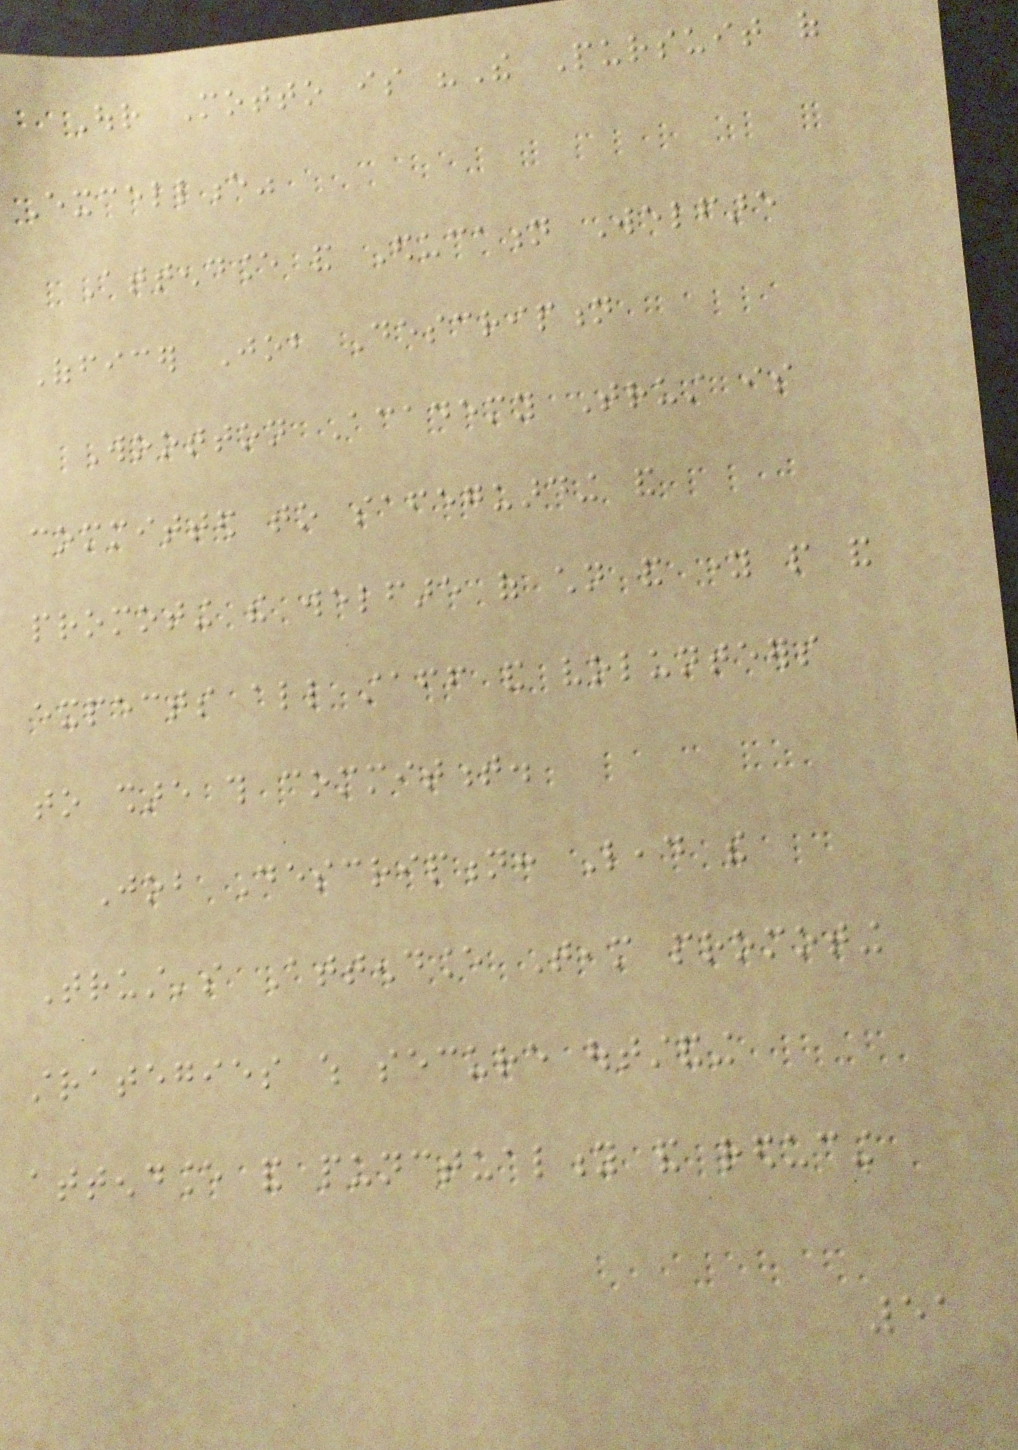Our Motto is "The Pursuit of
Excellence"
Attendance and Education Welfare
Officer Job Description
Wootton Academy Trust is
committed to safeguarding and
promoting the welfare of children and young people and
expects all staff and volunteers
to share this commitment.
Job Description: Lead the
Trust's Attendance Team promoting
strategies which secure outstanding
attendance and punctuality and reducing
51
